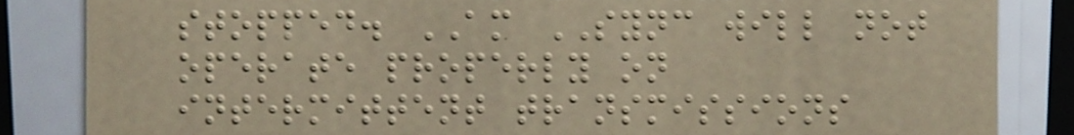stopped. AM SYNC will not
operate properly on
intermittent transmissions
